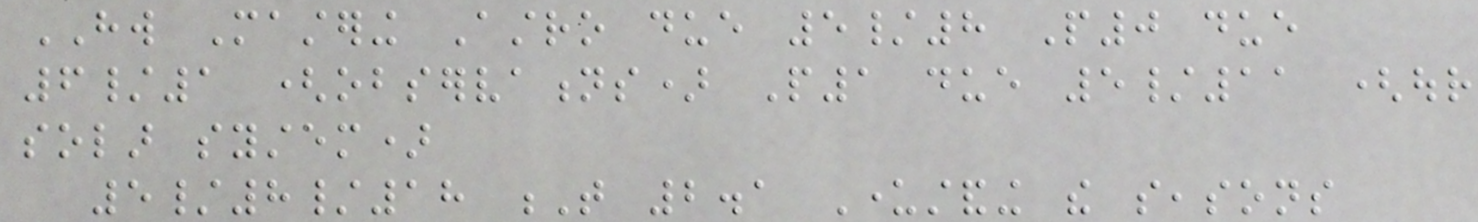HW Mastering Astro due 5/8 P0 due
6/1 (observations) P1 due 5/11 (our
solar system)
5/8/18 T 2.1 Understanding the seasons
